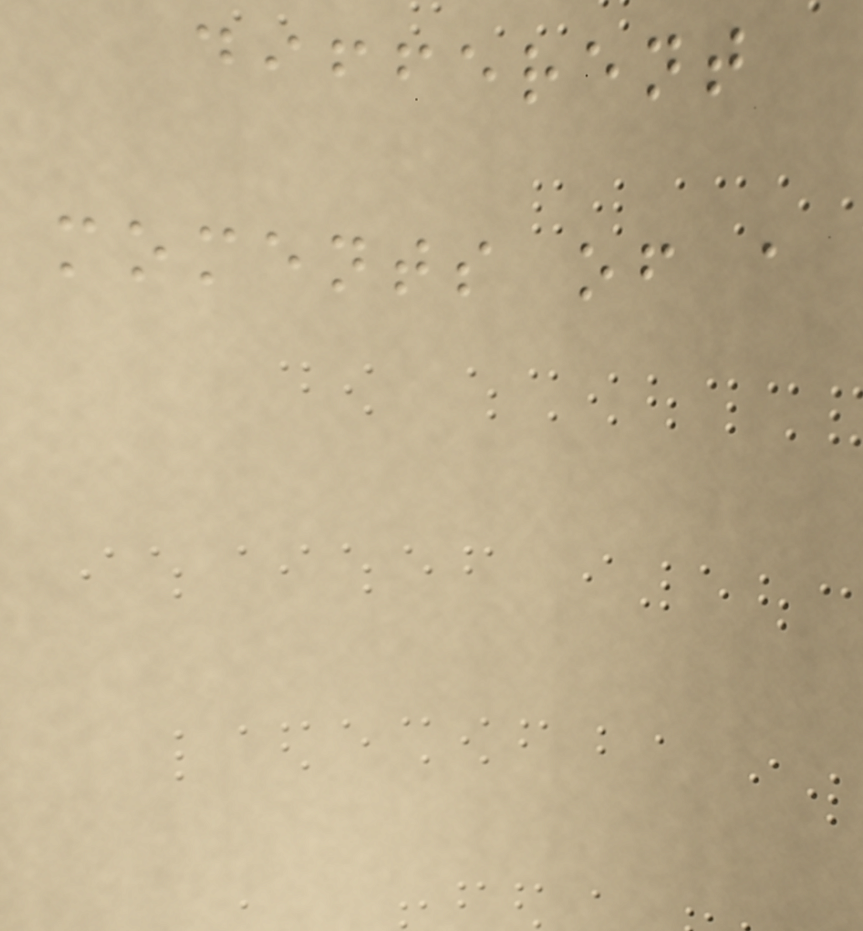different
moments of a
